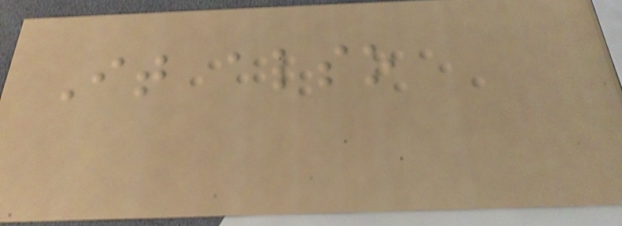It also
